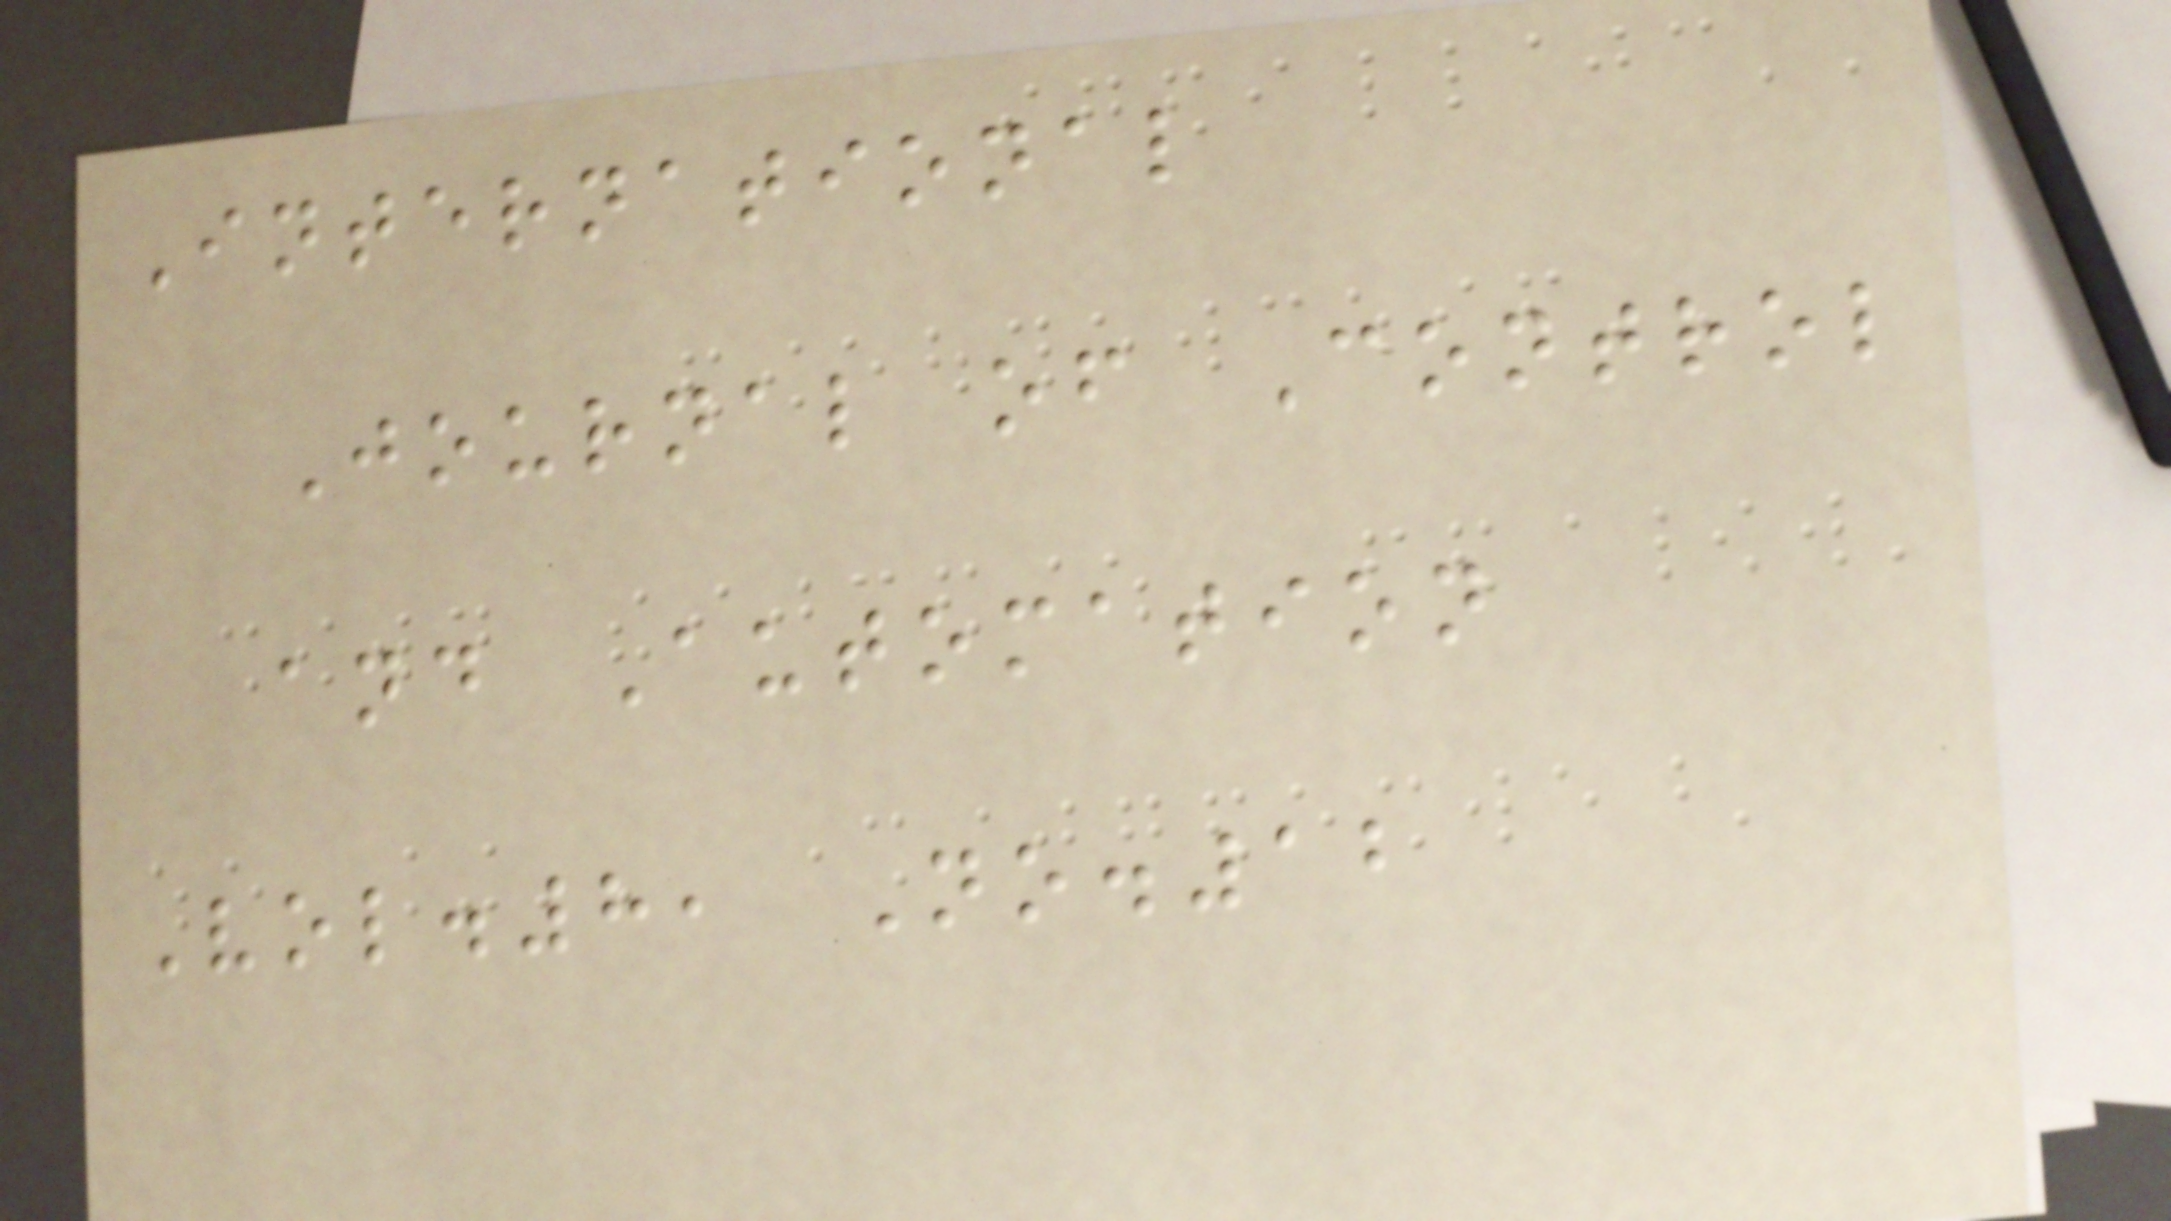International
Journal of Control
and Automation
Vol.8, No.12
